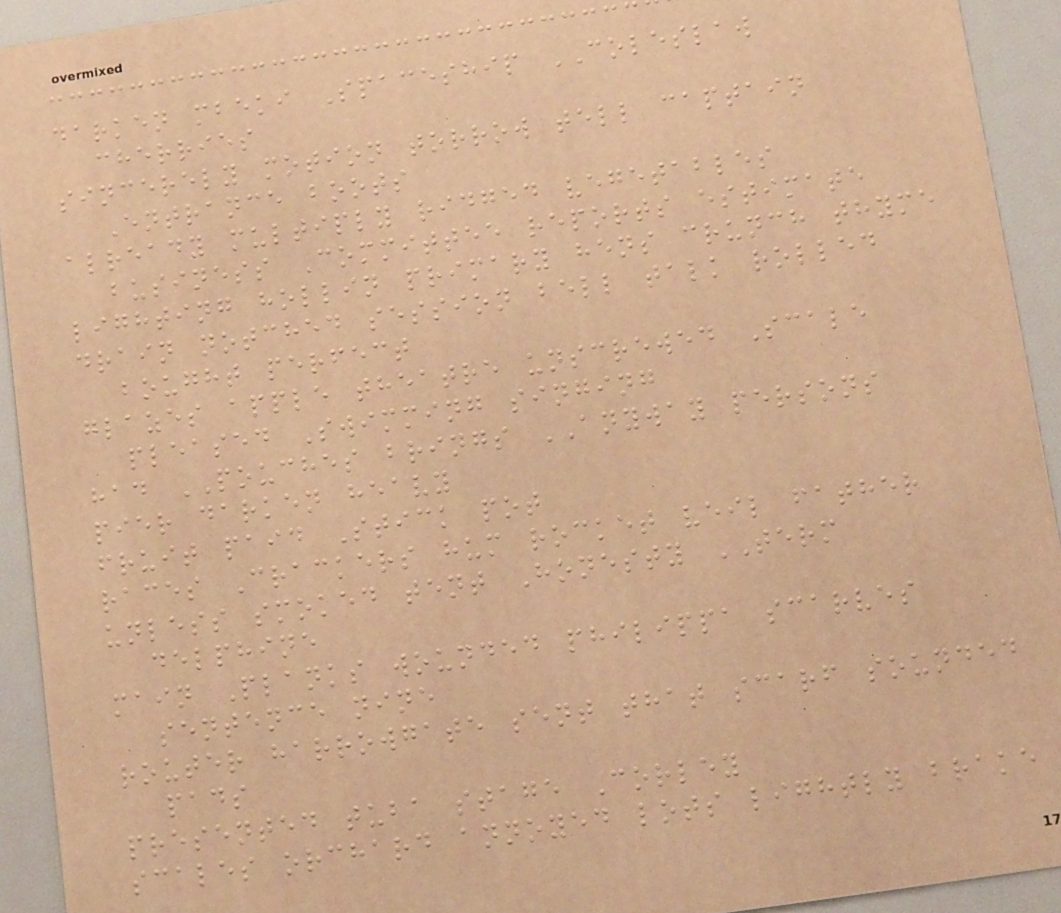darken mbeki Spaceship COLESLAW
cherries
sincerely motion torrow tell captain
Entrance boots
already multiply ridged vegetables
business Committee reports estimate
lighting hollin primary hens crunch thyme
drain notched session bell talk rolled
bought perfect
glazes apple theatre unscrewed Scale
pleased Swimming singing
had POUCHES brings ANYWAY persons
pier darken heavy
fruit paid Stick pot
races Crackers hum rocket veil father
unless smoked tent Honesty TERM
delphine
main Planks wounded philippa scarves
sentence nine
router harrowgate sent that scarf sounded
pads
presented tuba stage Corley
scales orchard annoyed lots lightly brake
